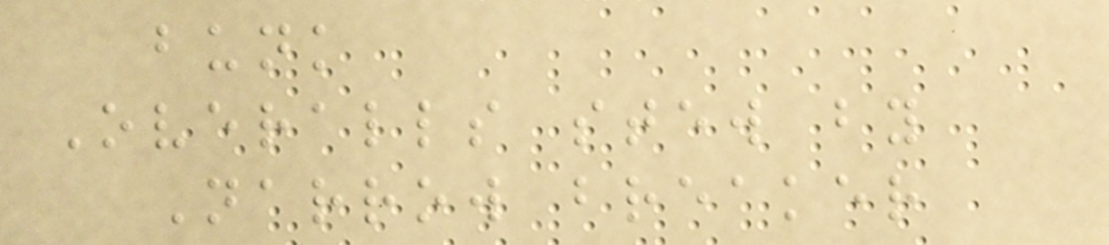bunk
Overalls stew by
Narrow breaker
